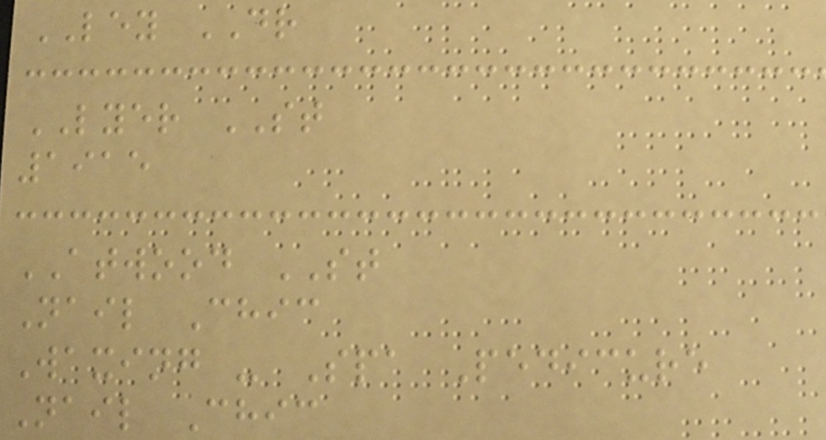LEY DR
LYER ST
1915
ATWOOD ST
Nail Chic
Waxing - Spa Pedicure
Nail Chic
